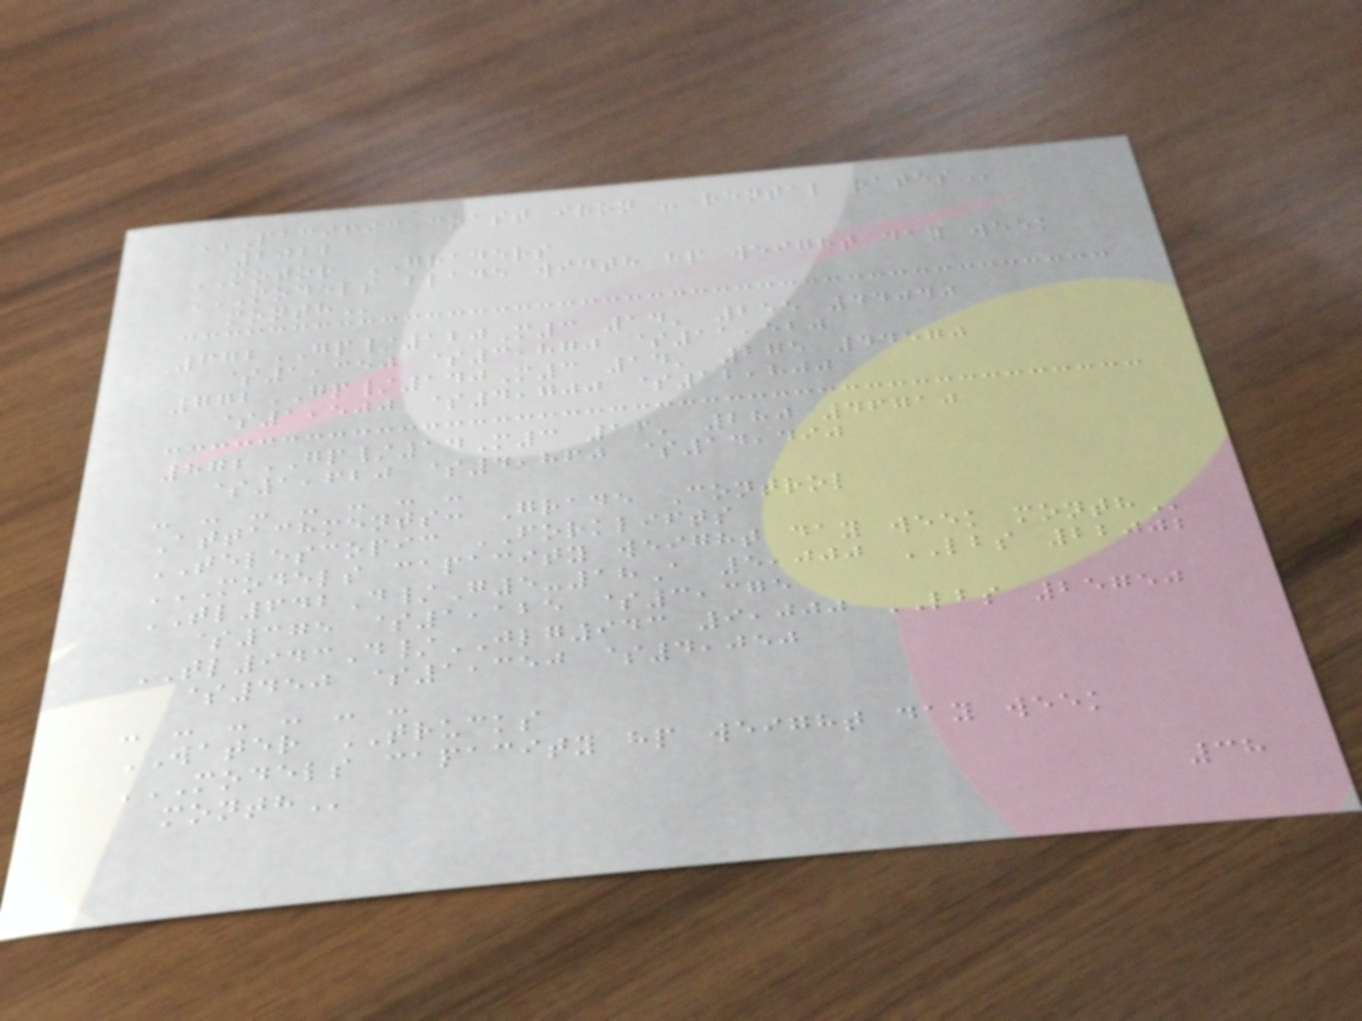PACIFIC COAST IRON - RENTAL RATES
2022
MOTOR GRADERS
MODELS BLADE WIDTH HP WEIGHT DAY WEEK
MONTH
672GP/120M3 14' 255 44040
$1,350 $3,870 $11,520
772GP/140M3 14' 275 44570
$1,500 $4,700 $12,800
872GP/14M3 16' 280 46710
$1,620 $4,860 $14,490
- - - - - - -
Attachments: Grade Control
TELESCOPIC FORKLIFTS
MODELS CAPACITY WEIGHT DAY WEEK MONTH
TL642D/G5-18A 5,000 LBS 22002
$375 $1,125 $3,375
TL943D/JLG943 9,000 LBS 25750
$450 $1,350 $4,050
- - - - - -
WATER TRUCKS
MODELS CAPACITY HP WEIGHT DAY WEEK
MONTH
38
